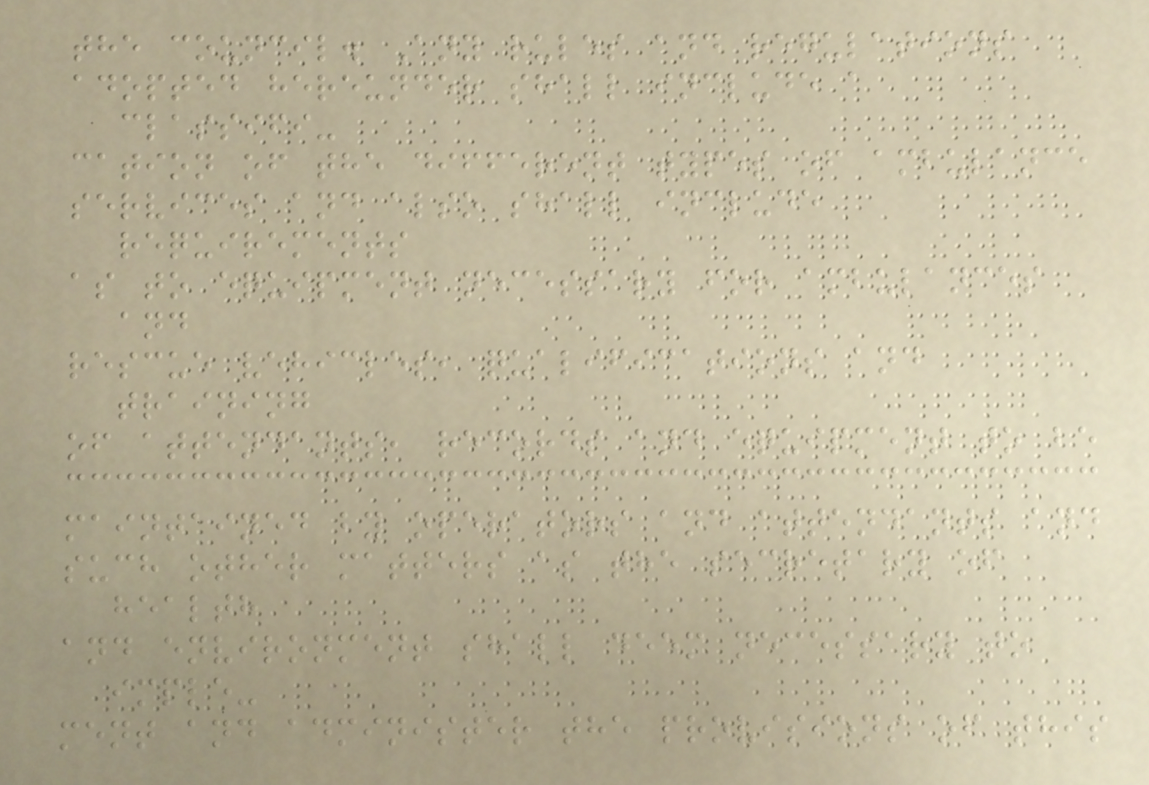the council. Any rules and regulations
adopted hereunder shall include a
classifi-
cation of the different types of ambulance
services and also shall include
requirements
as to equipment necessary for ambulances
and
rescue vehicles, qualifications and
training
of attendants, records and equipment to be
maintained by operators and attendants and
such other matters as the secretary of
health
and environment shall deem necessary to
imple-
ment and administer the provisions of this
